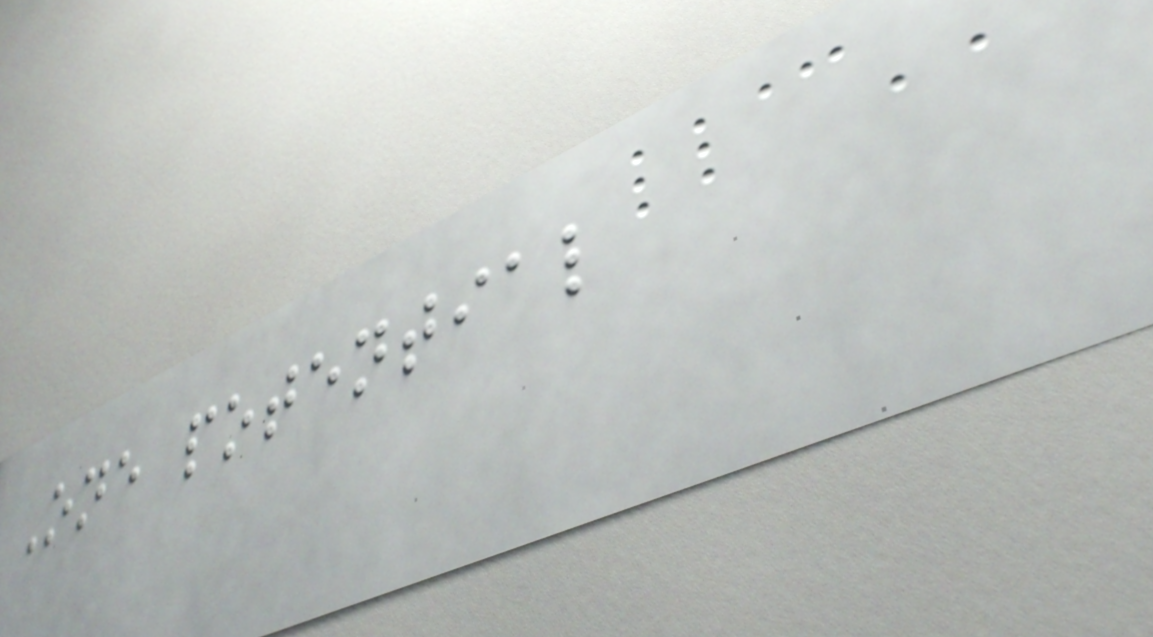One potential
